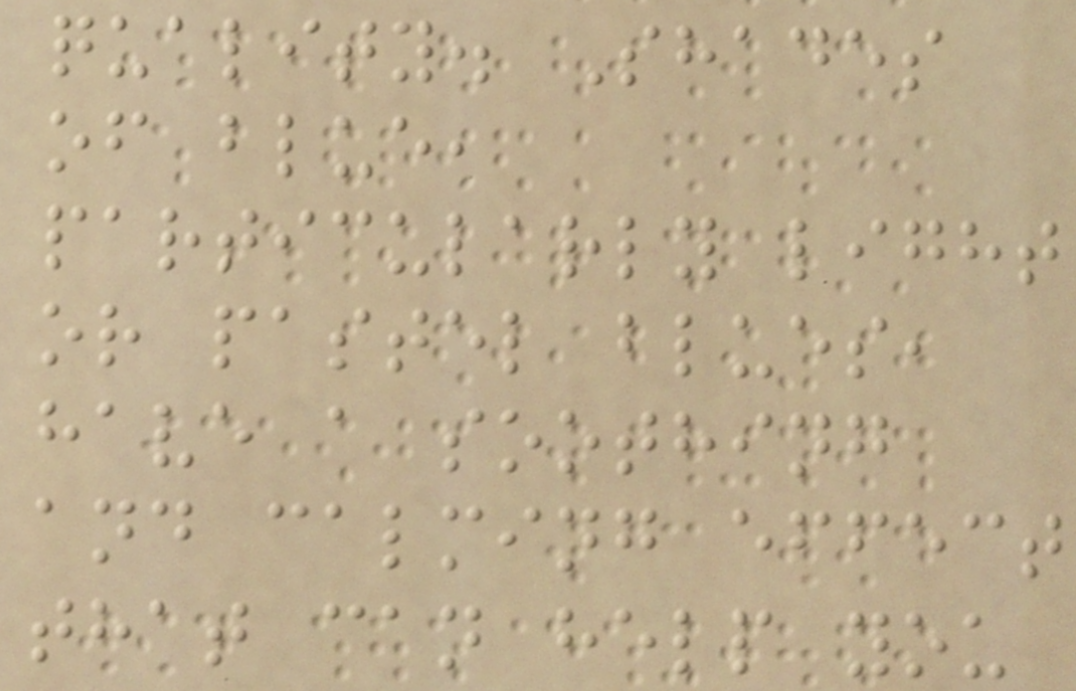quality. Shades
of blue,
particularly light
or pastel blues,
have a soothing
and calming effect
that can help you
